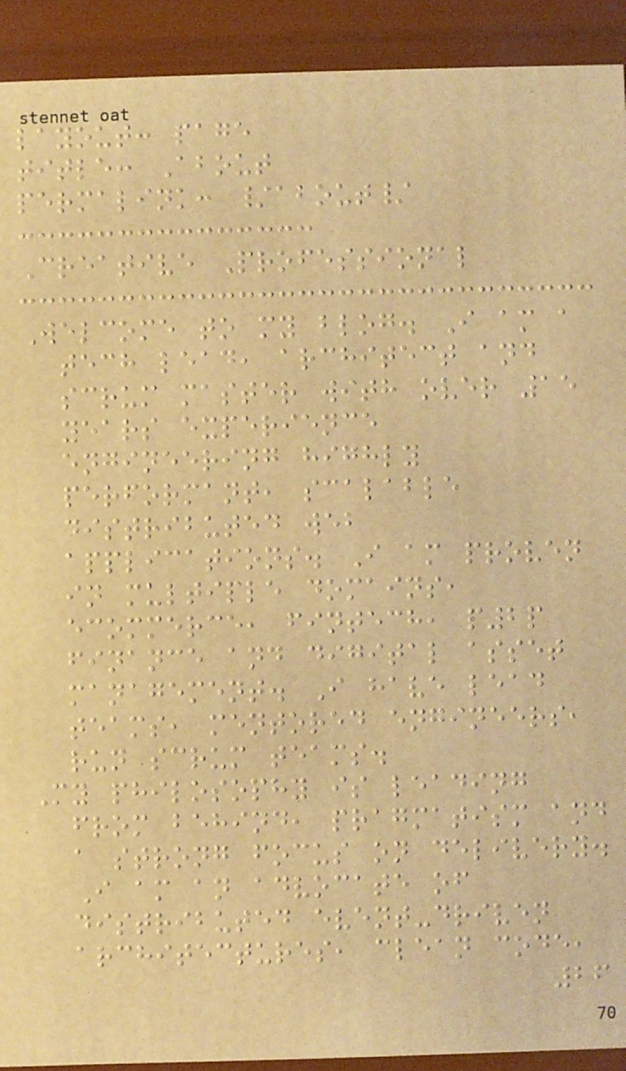layout: page
title: About
permalink: /about/
Creative Professional
Welcome to my blog. I am a
tech lead, architect and
scrum master with over 15
years experience
engineering highly
performant, scalable
distributed web
applications. I am proven
in multiple domains,
ecommerce, fintech, p2p
finance and digital asset
management. I have lead
teams, mentored engineers,
run scrum teams.
My philosophy is leading
from behind, pragmatism and
a strong focus on delivery.
I am an advocate of
distributed event-driven
architectures, clean code,
26
